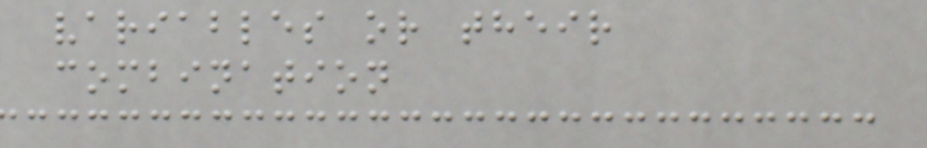variables or their
combination
